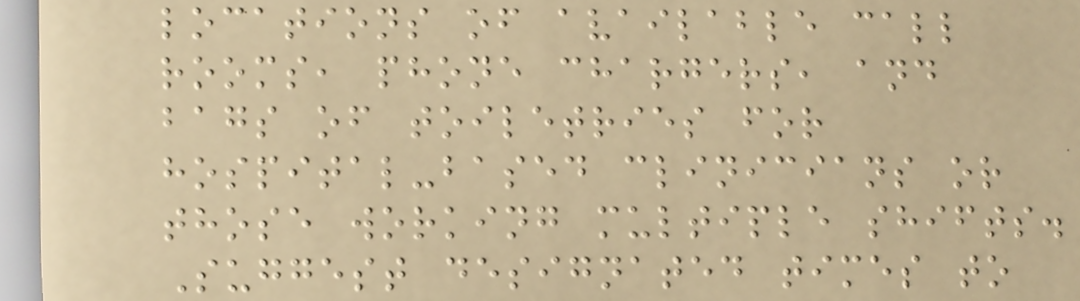locations of available call
rooms, phone chargers, and
bags of toiletries for
hospital-based clinicians or
those working multiple shifts.
Suggest designated times to
